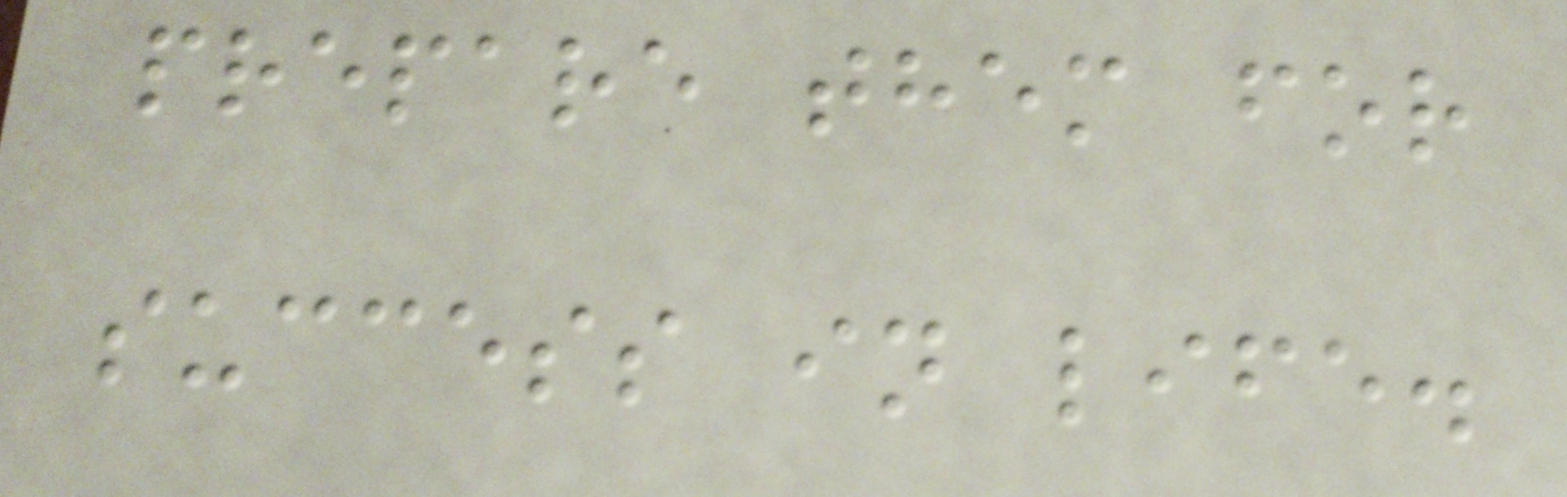prepare them for
success in life.
